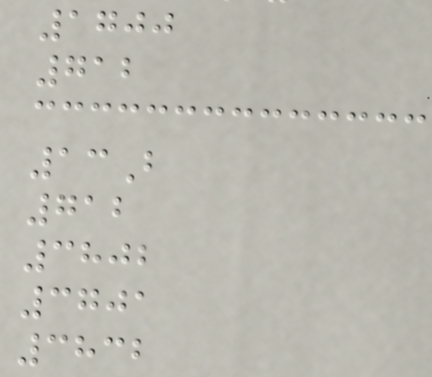1700
712
13B
712
3802
3701
3832
